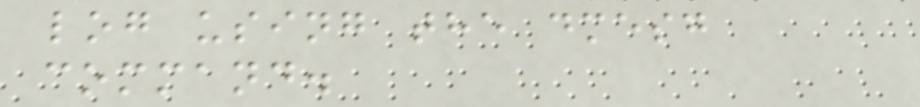log using the dmesg
command.
